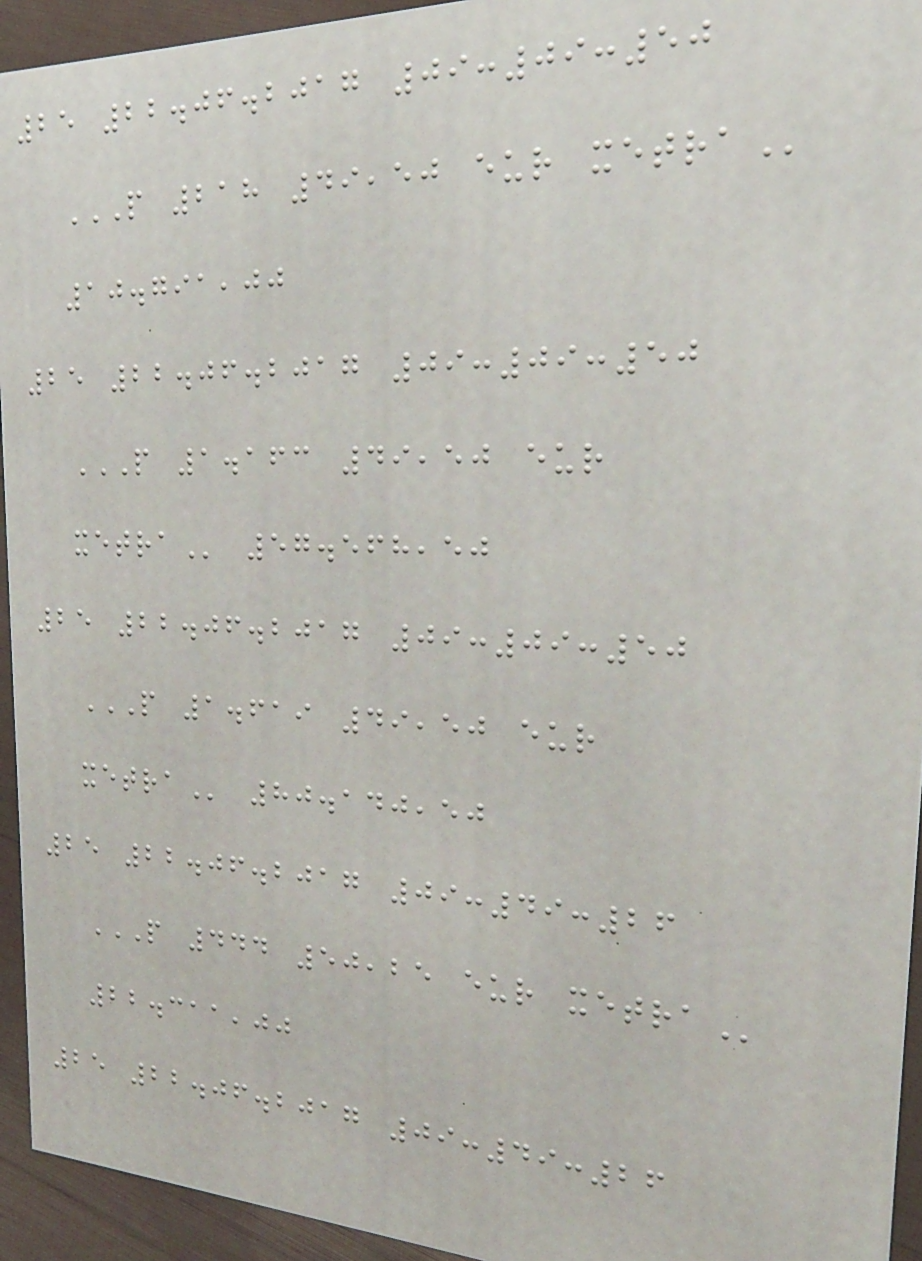25 22.06.2017 09:09:50
P 218 49,50 EUR XETRA
10.791,00
25 22.06.2017 09:09:50
P 1.163 49,50 EUR
XETRA 57.568,50
25 22.06.2017 09:09:50
P 1.619 49,50 EUR
XETRA 80.140,50
25 22.06.2017 09:49:26
P 444 50,25 EUR XETRA
22.311,00
25 22.06.2017 09:49:26
